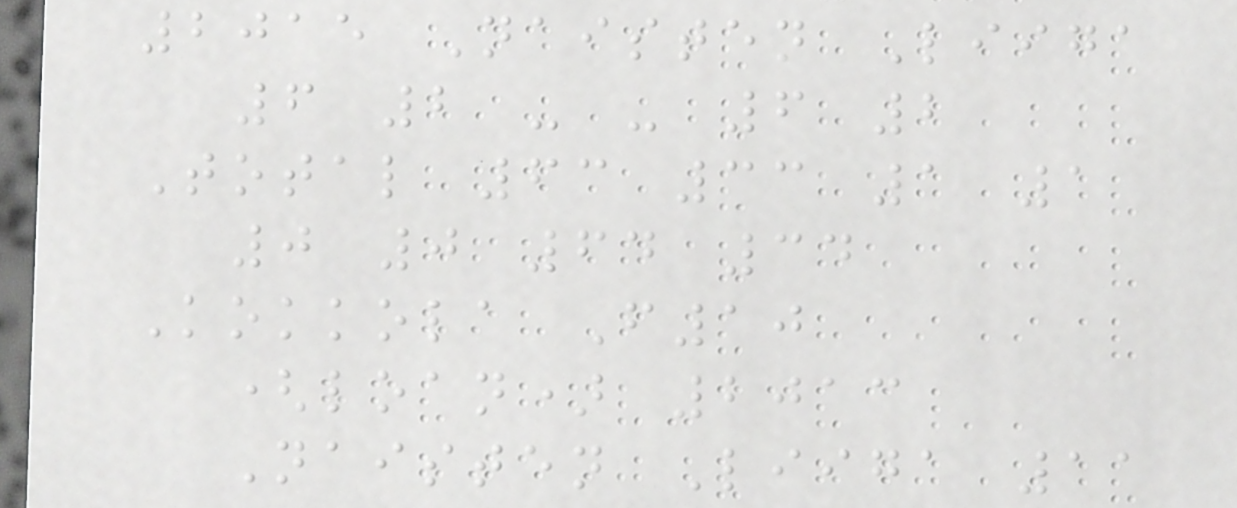2015 Naisten Liiga
6 2 - - 6 2
Total 63 33 1 1
0 0 64 34
Kokkola F10
(loan) 2013
Naisten Liiga 11
